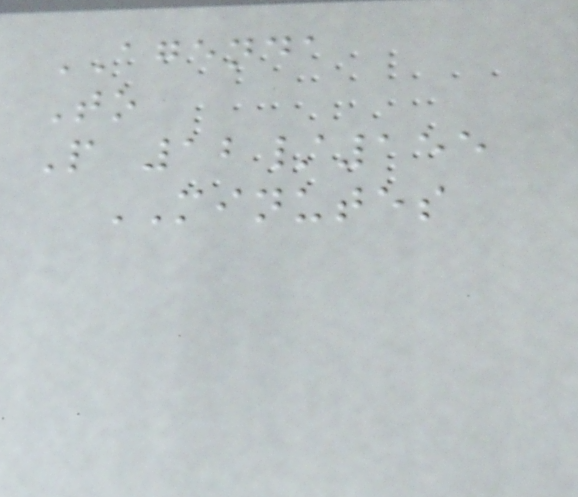AGENDA
To
P 12/155
MINUTES
